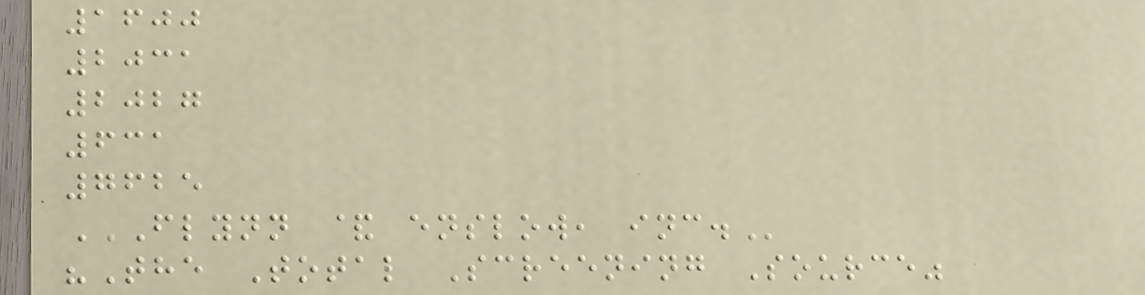1600
2031
2027
631
7625
FLYNN & ENSLOW, INC.
"The Total Screening Source"
